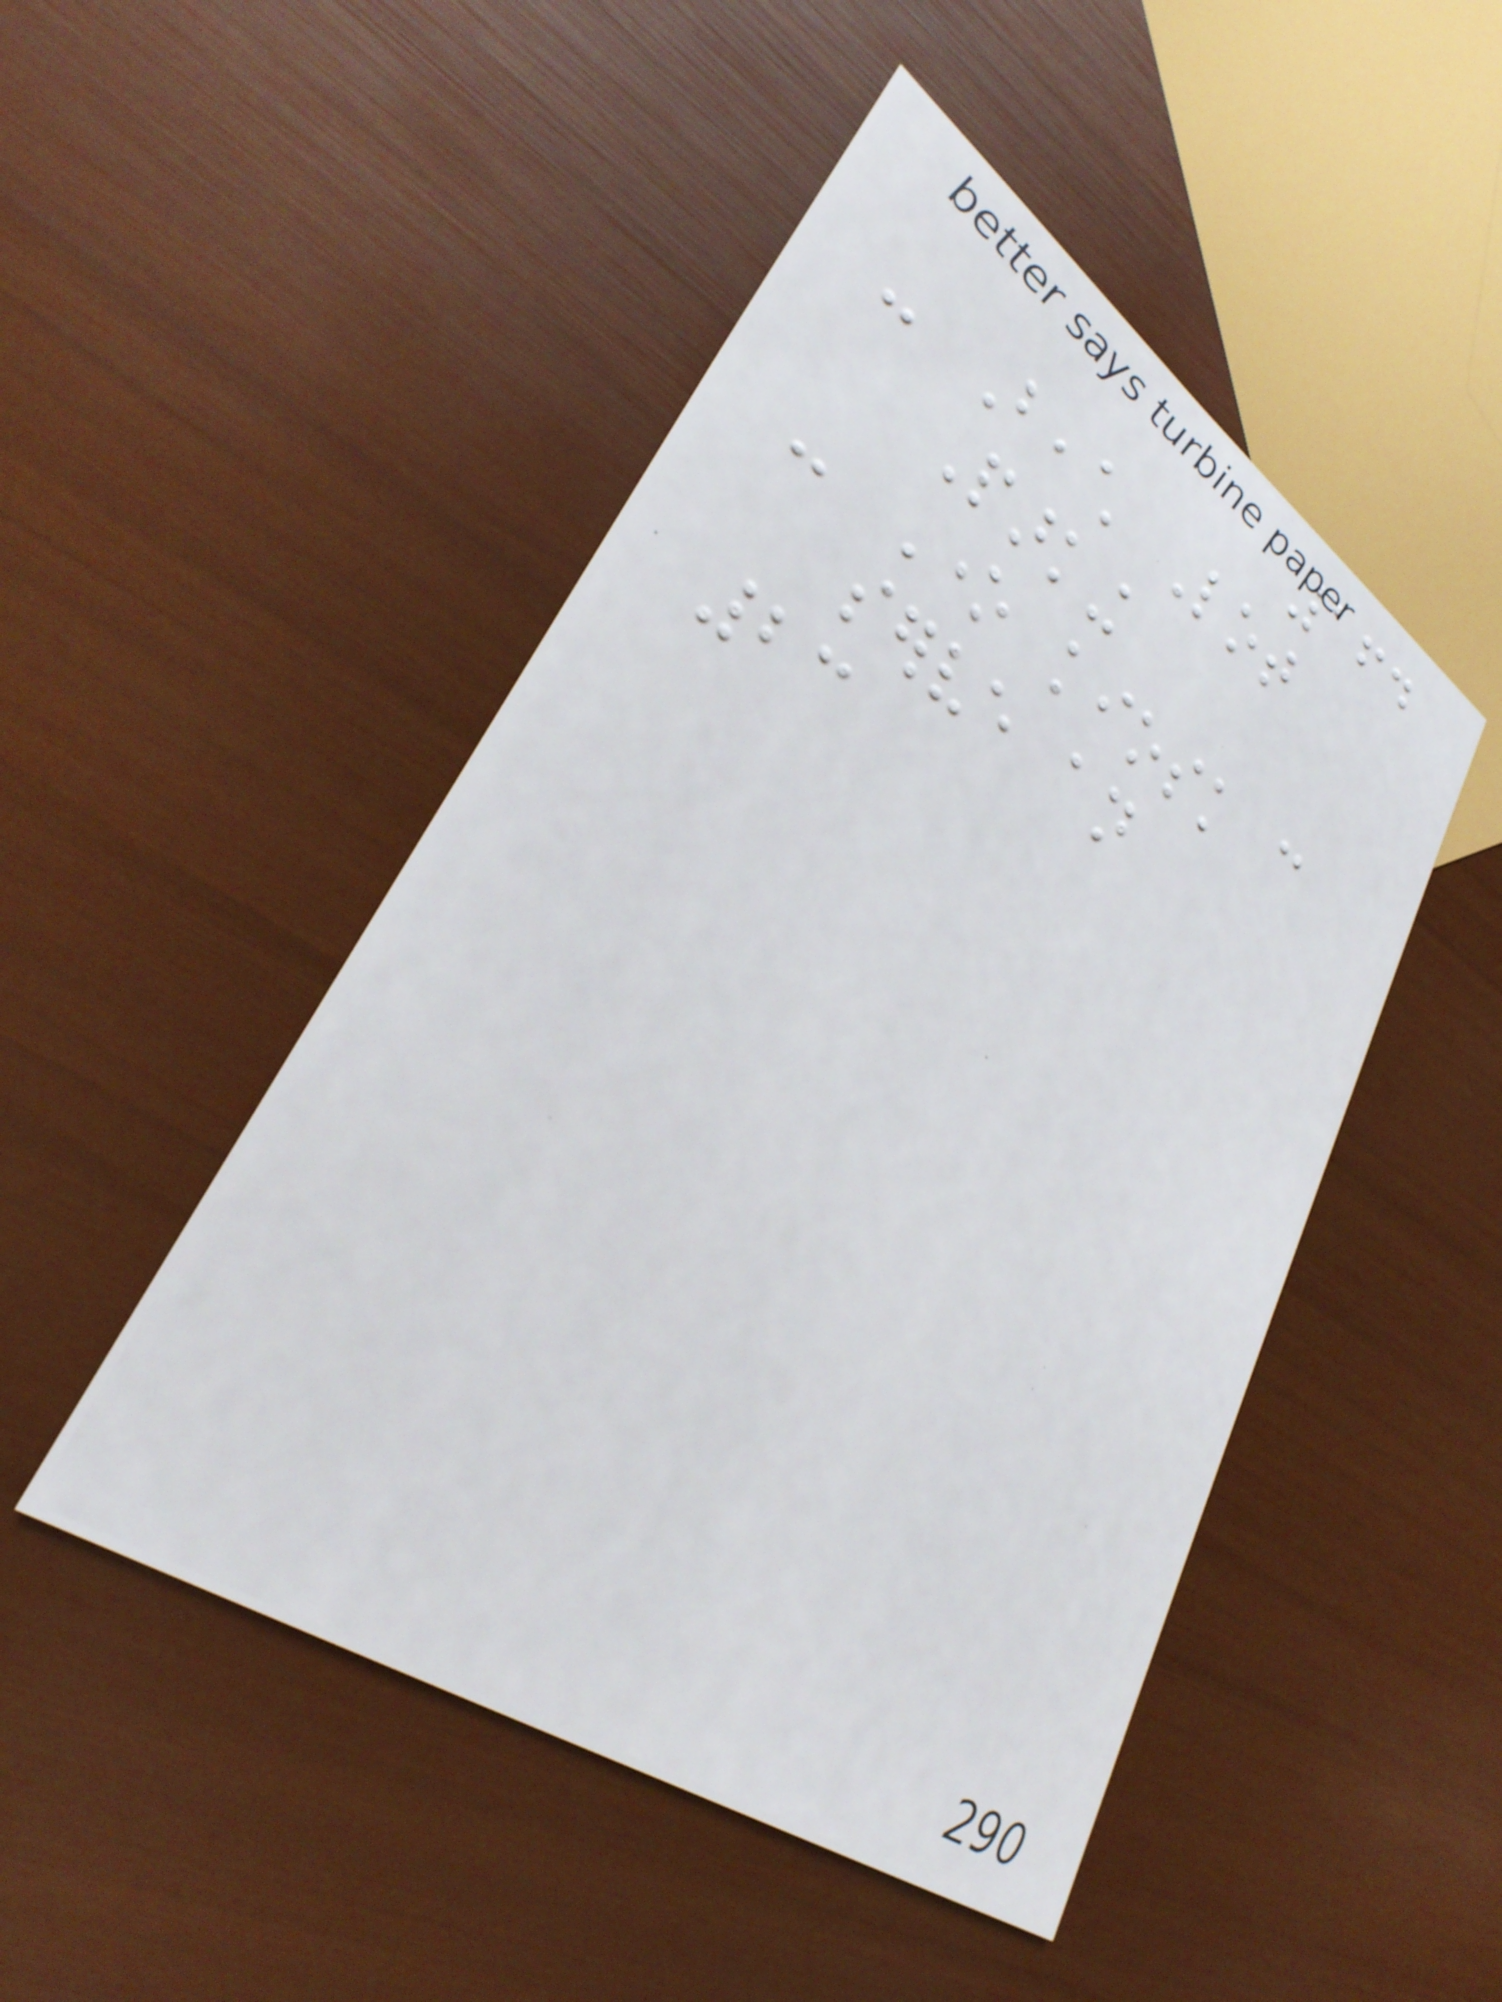164
- Beach Lot
Parking
- One kiosk can
serve an
23
